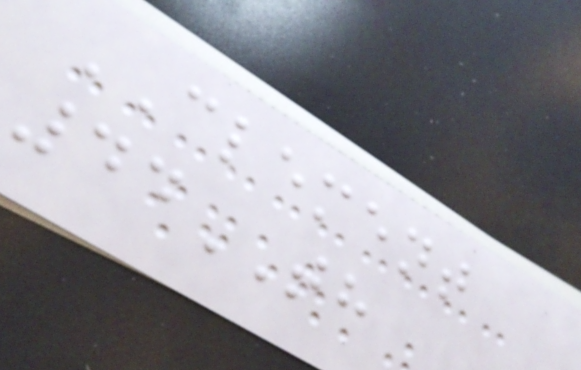CLEMENT
44TH
